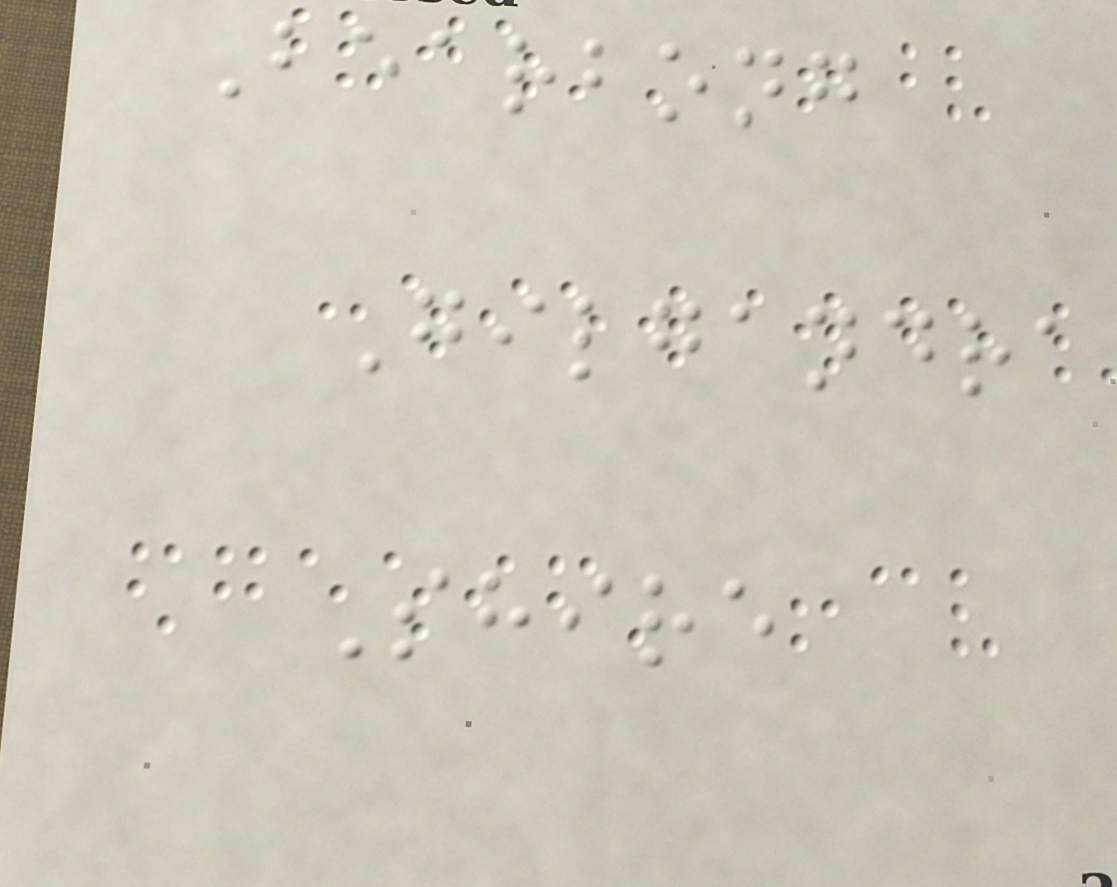Bearbong
Gilgandra
Shire
